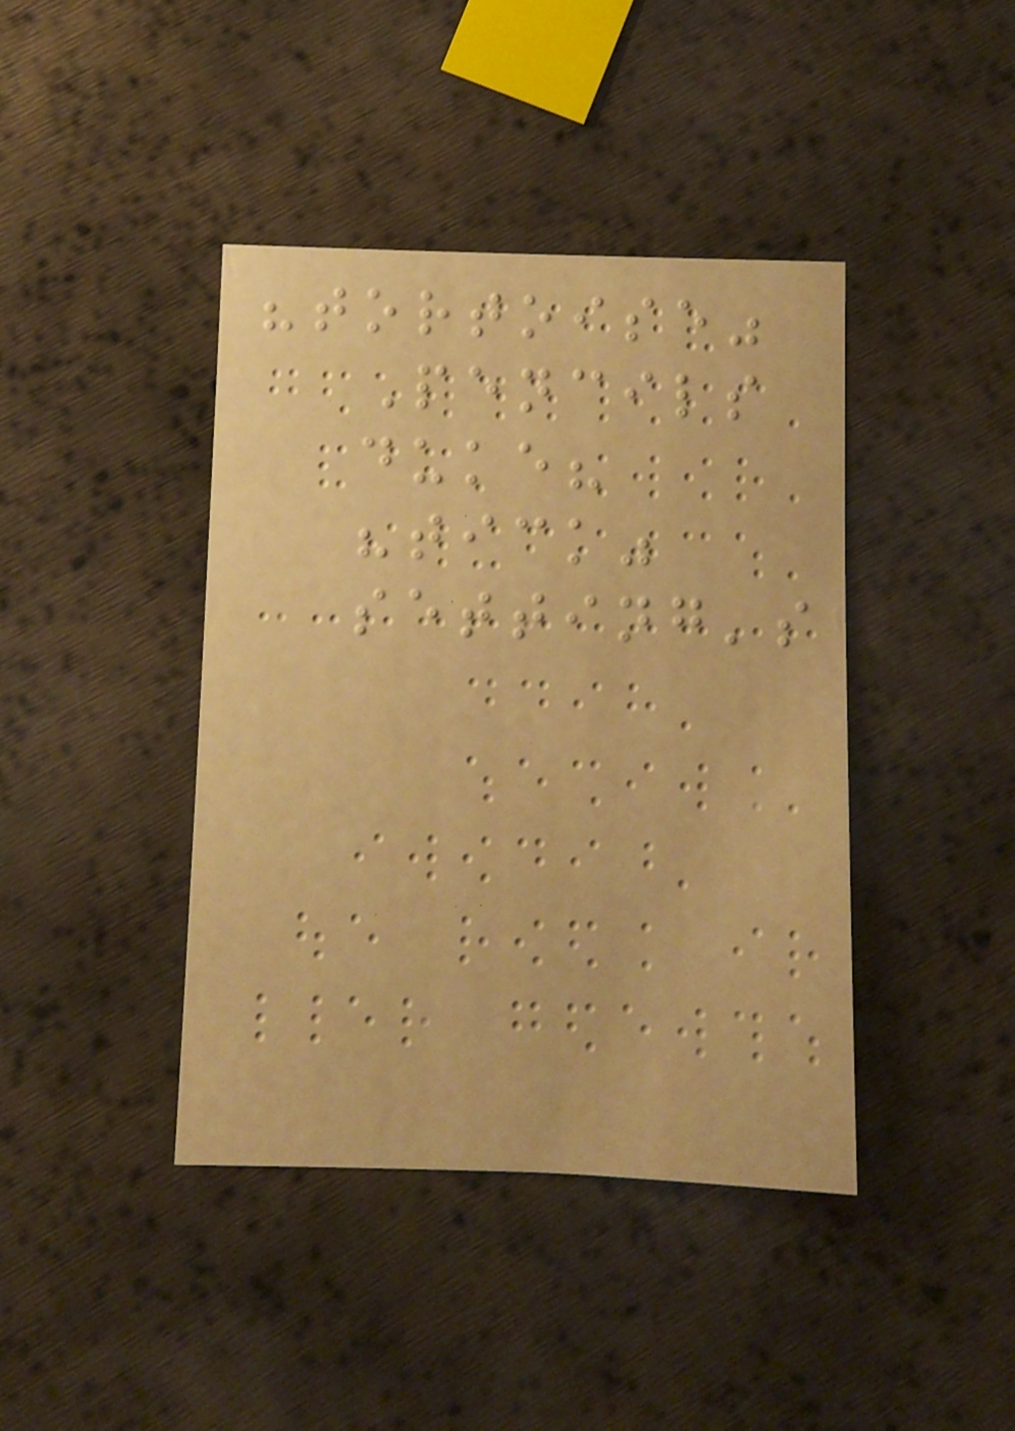"tortoise"
Pencils
duke?
"tick"
setting's
